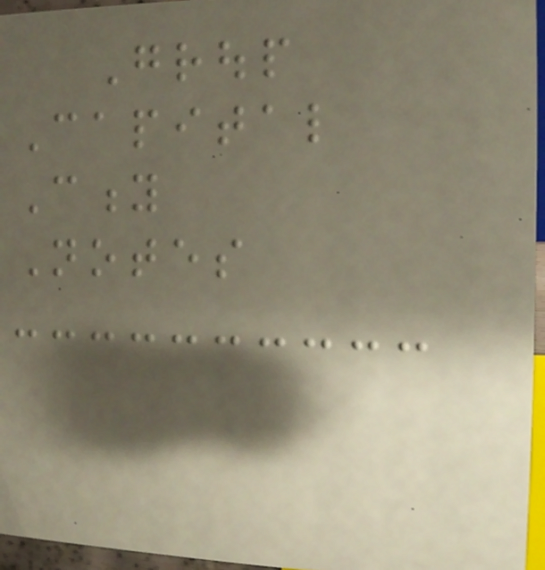Group
Capital
City
Notes
